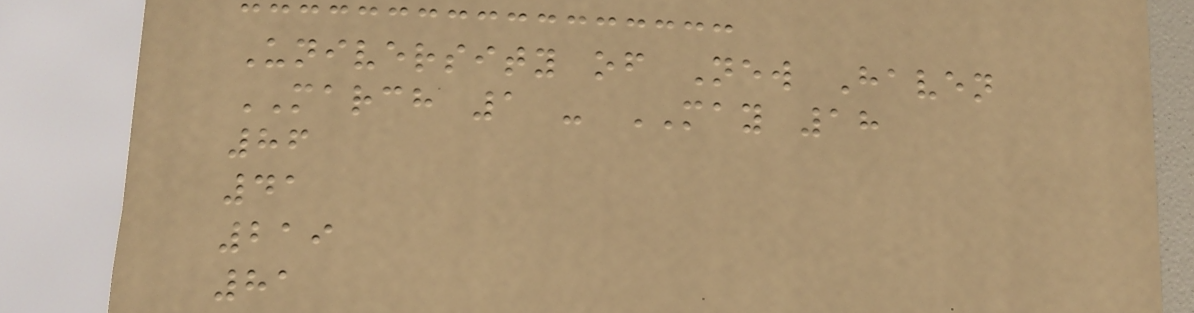University of New Haven
MARCH 1 - MAY 18
86
41
219
81
